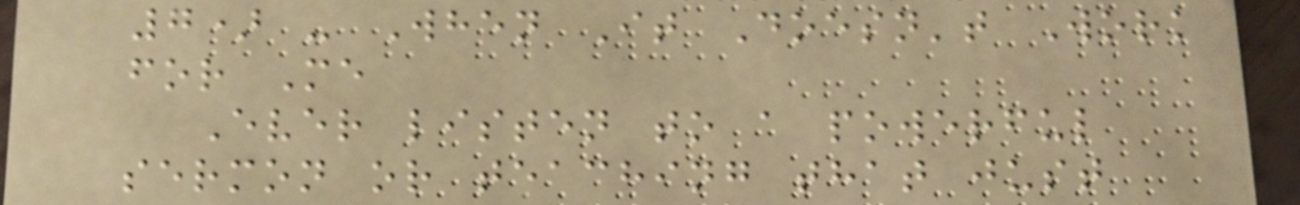7) - When It Doesn't Work
for Me
Ever listen to a powerful
sermon or teaching that just
